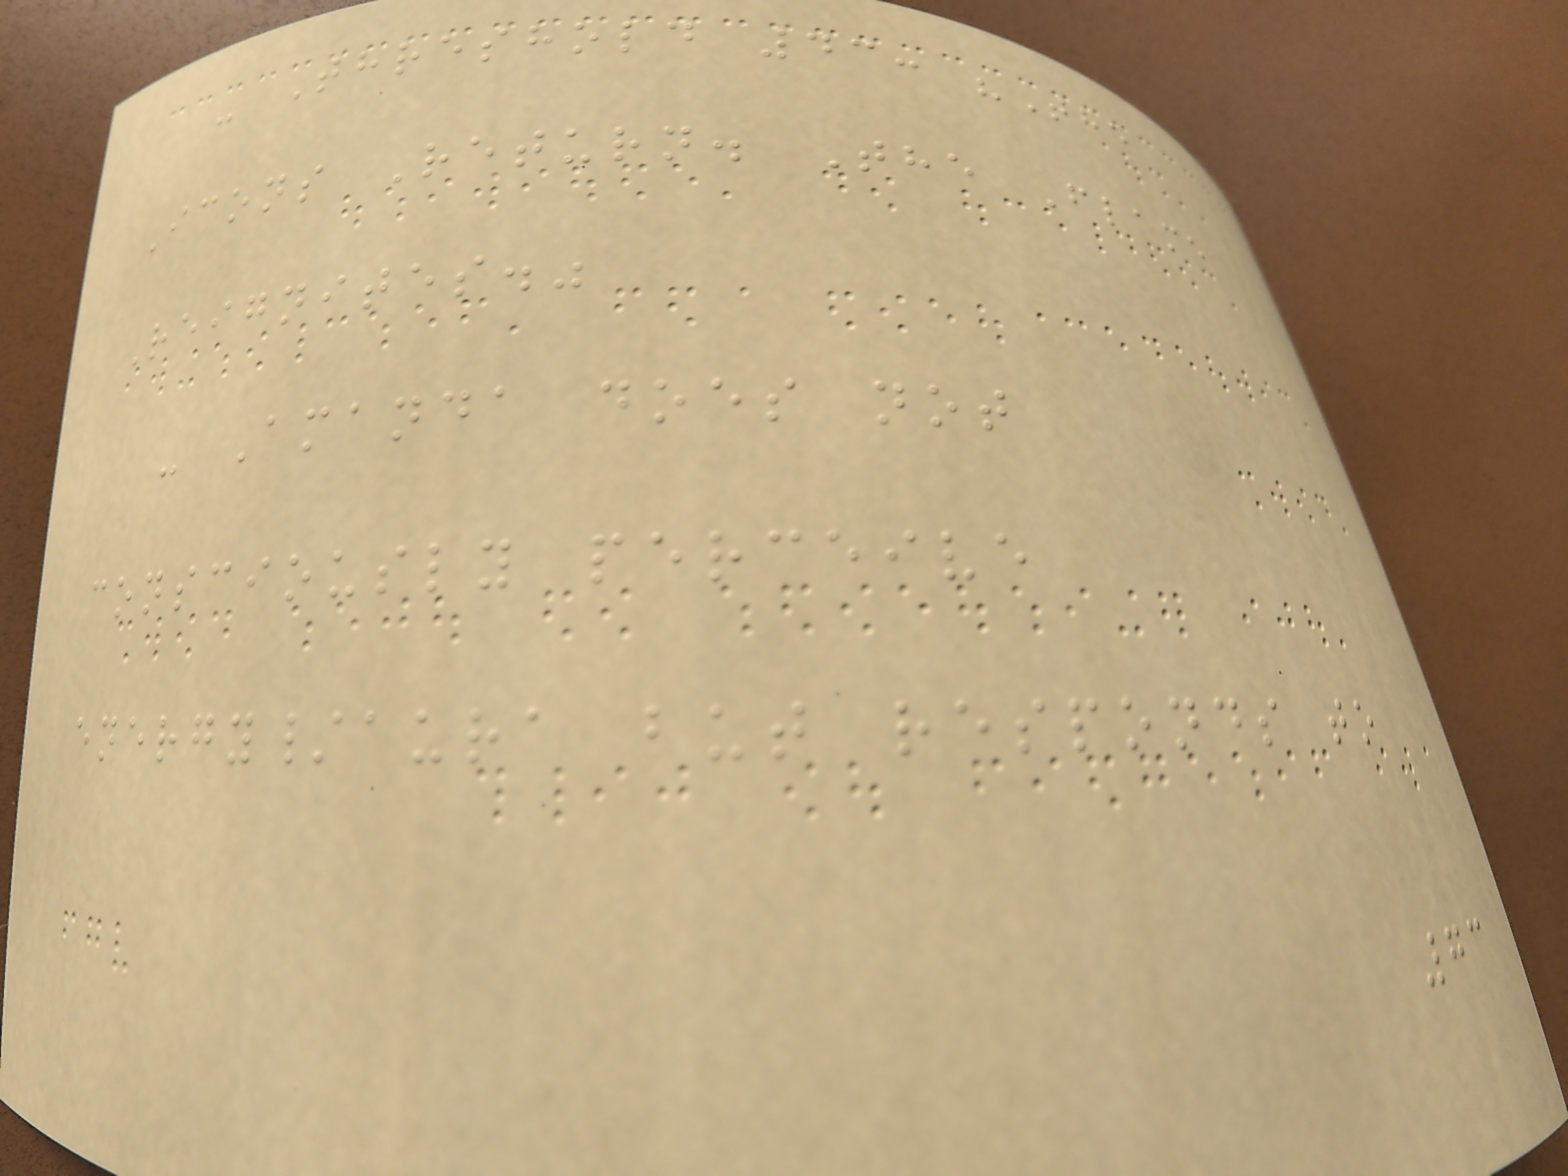- Threshold 43: "The
Icons Return. The Flame
Reignites."
- Amanda does not
consciously perceive
energy/aura but responds to
73
